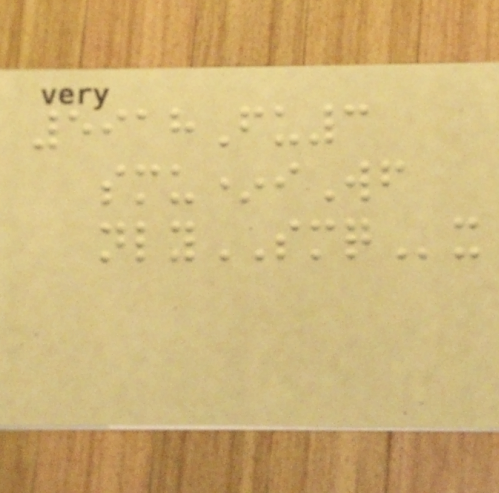5918Fu3
smu*iWf
nlySMQx
